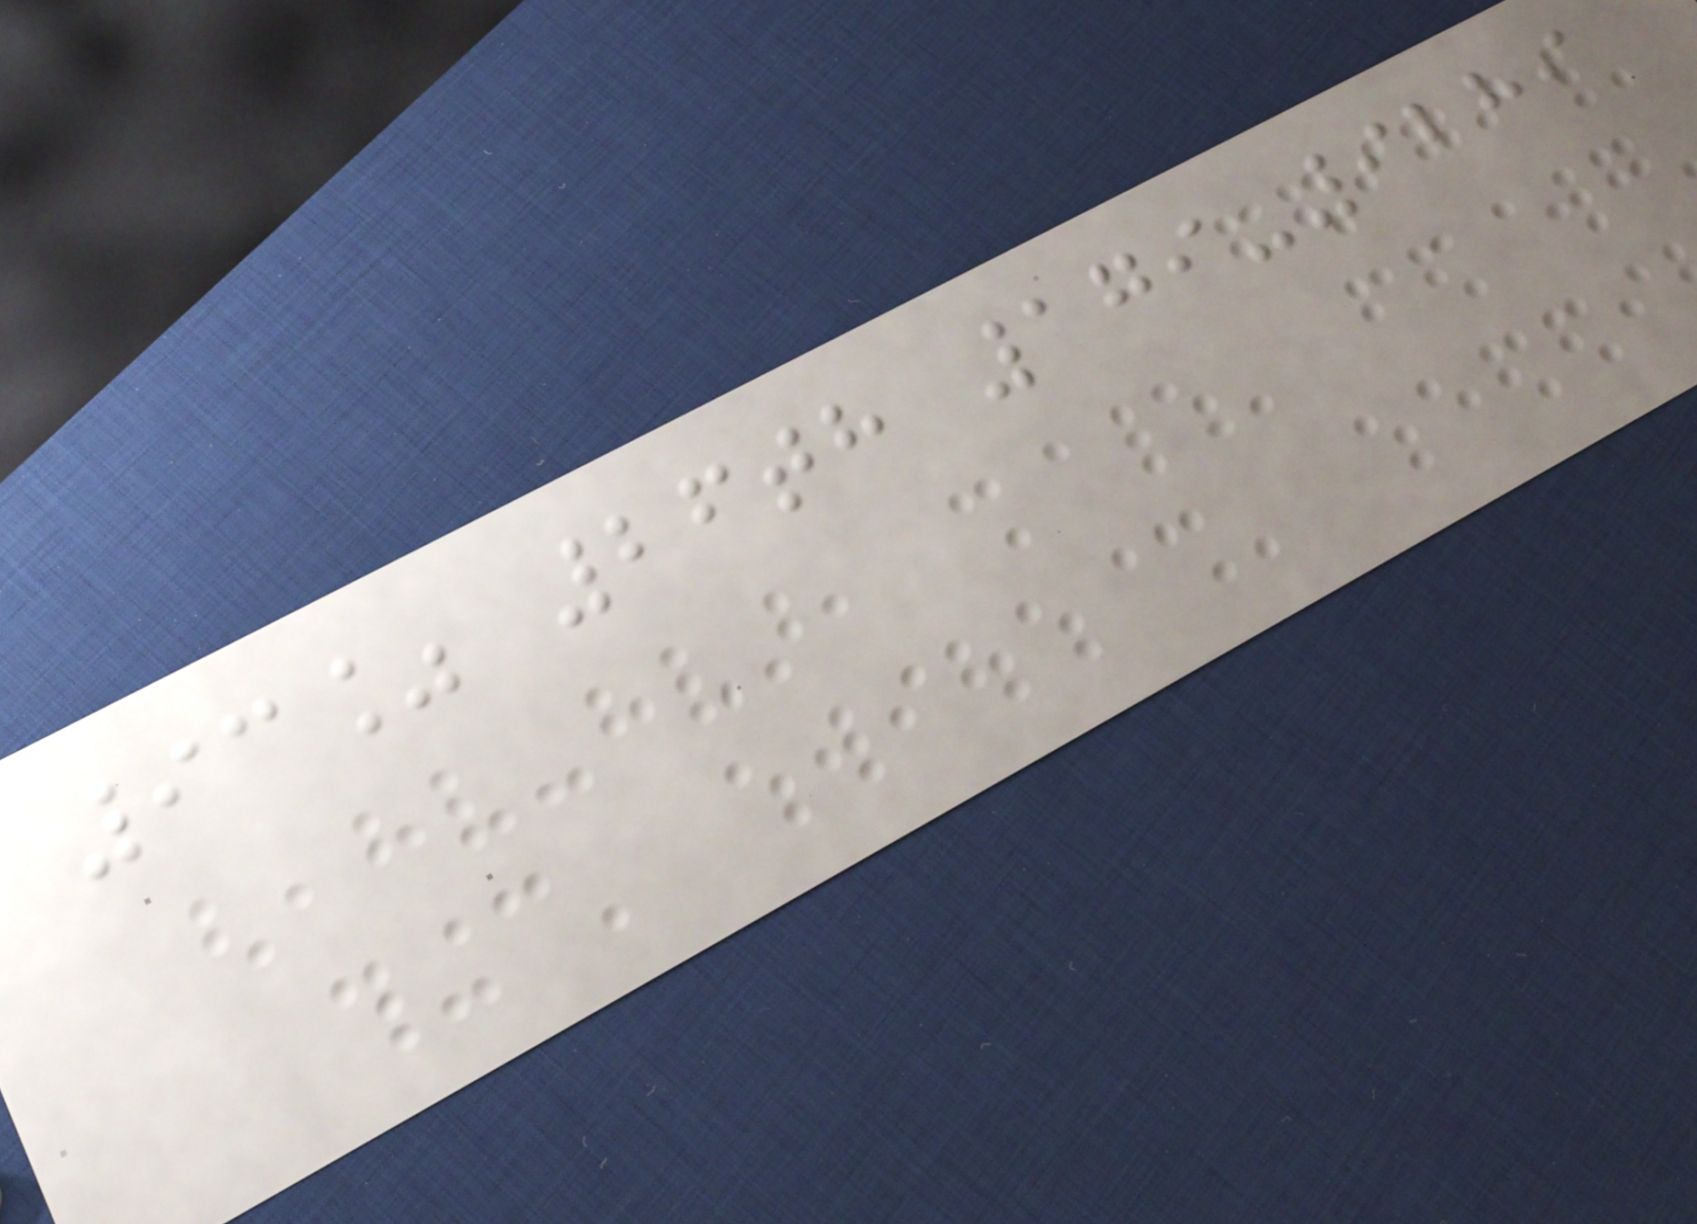93% 26th 179-9289
